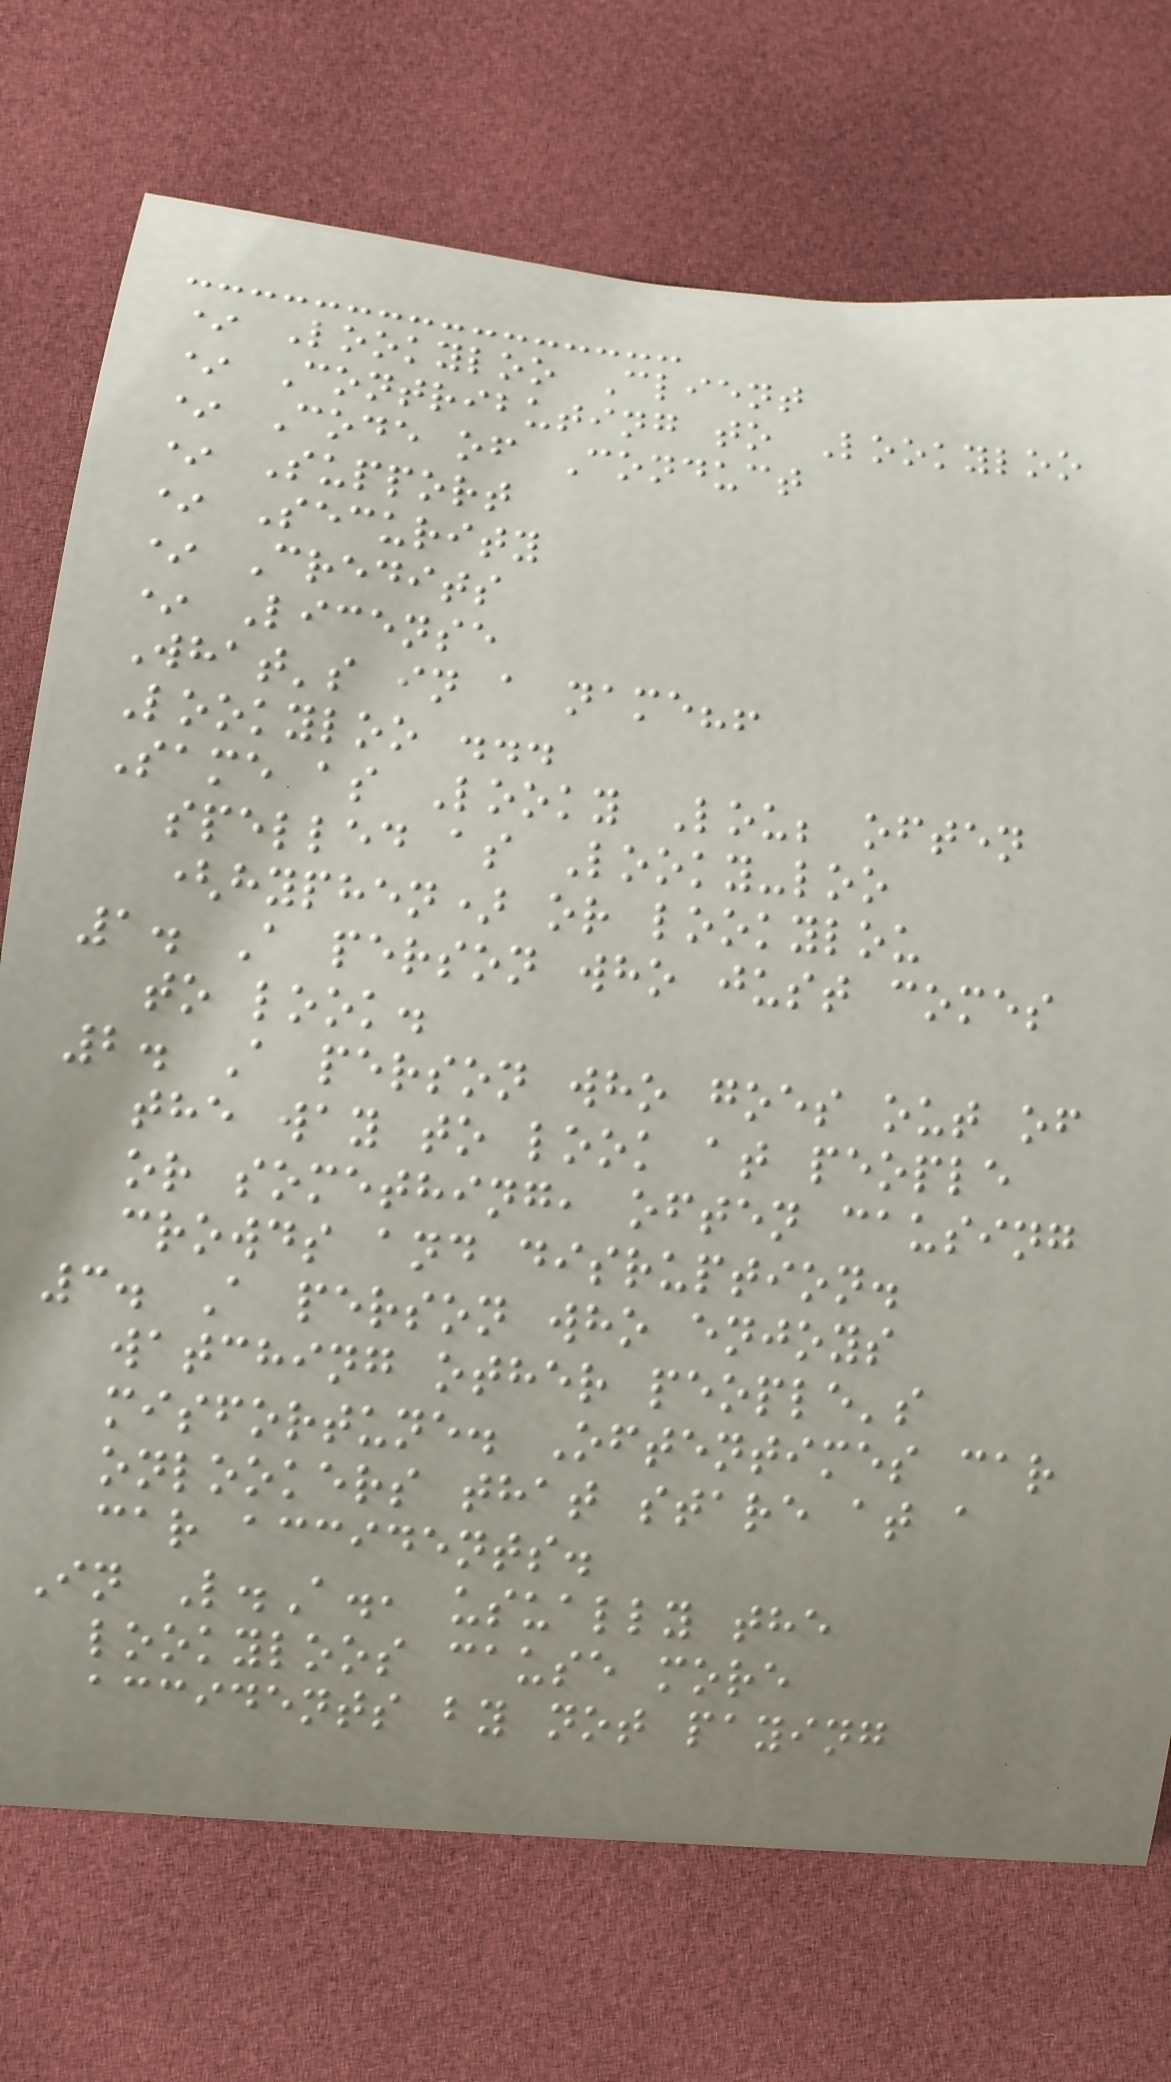* Lookyloo Client
* Contributing to Lookyloo
* Code of Conduct
* Support
* Security
* Credits
* License
What's in a name?!
Lookyloo ...
Same as Looky Lou; often
spelled as Looky-loo
(hyphen) or lookylou
1. A person who just comes
to look.
2. A person who goes out of
the way to look at people
or something, often causing
crowds and disruption.
3. A person who enjoys
watching other people's
misfortune. Oftentimes car
onlookers that stare at a
car accidents.
In L.A., usually the
lookyloos cause more
accidents by not paying
